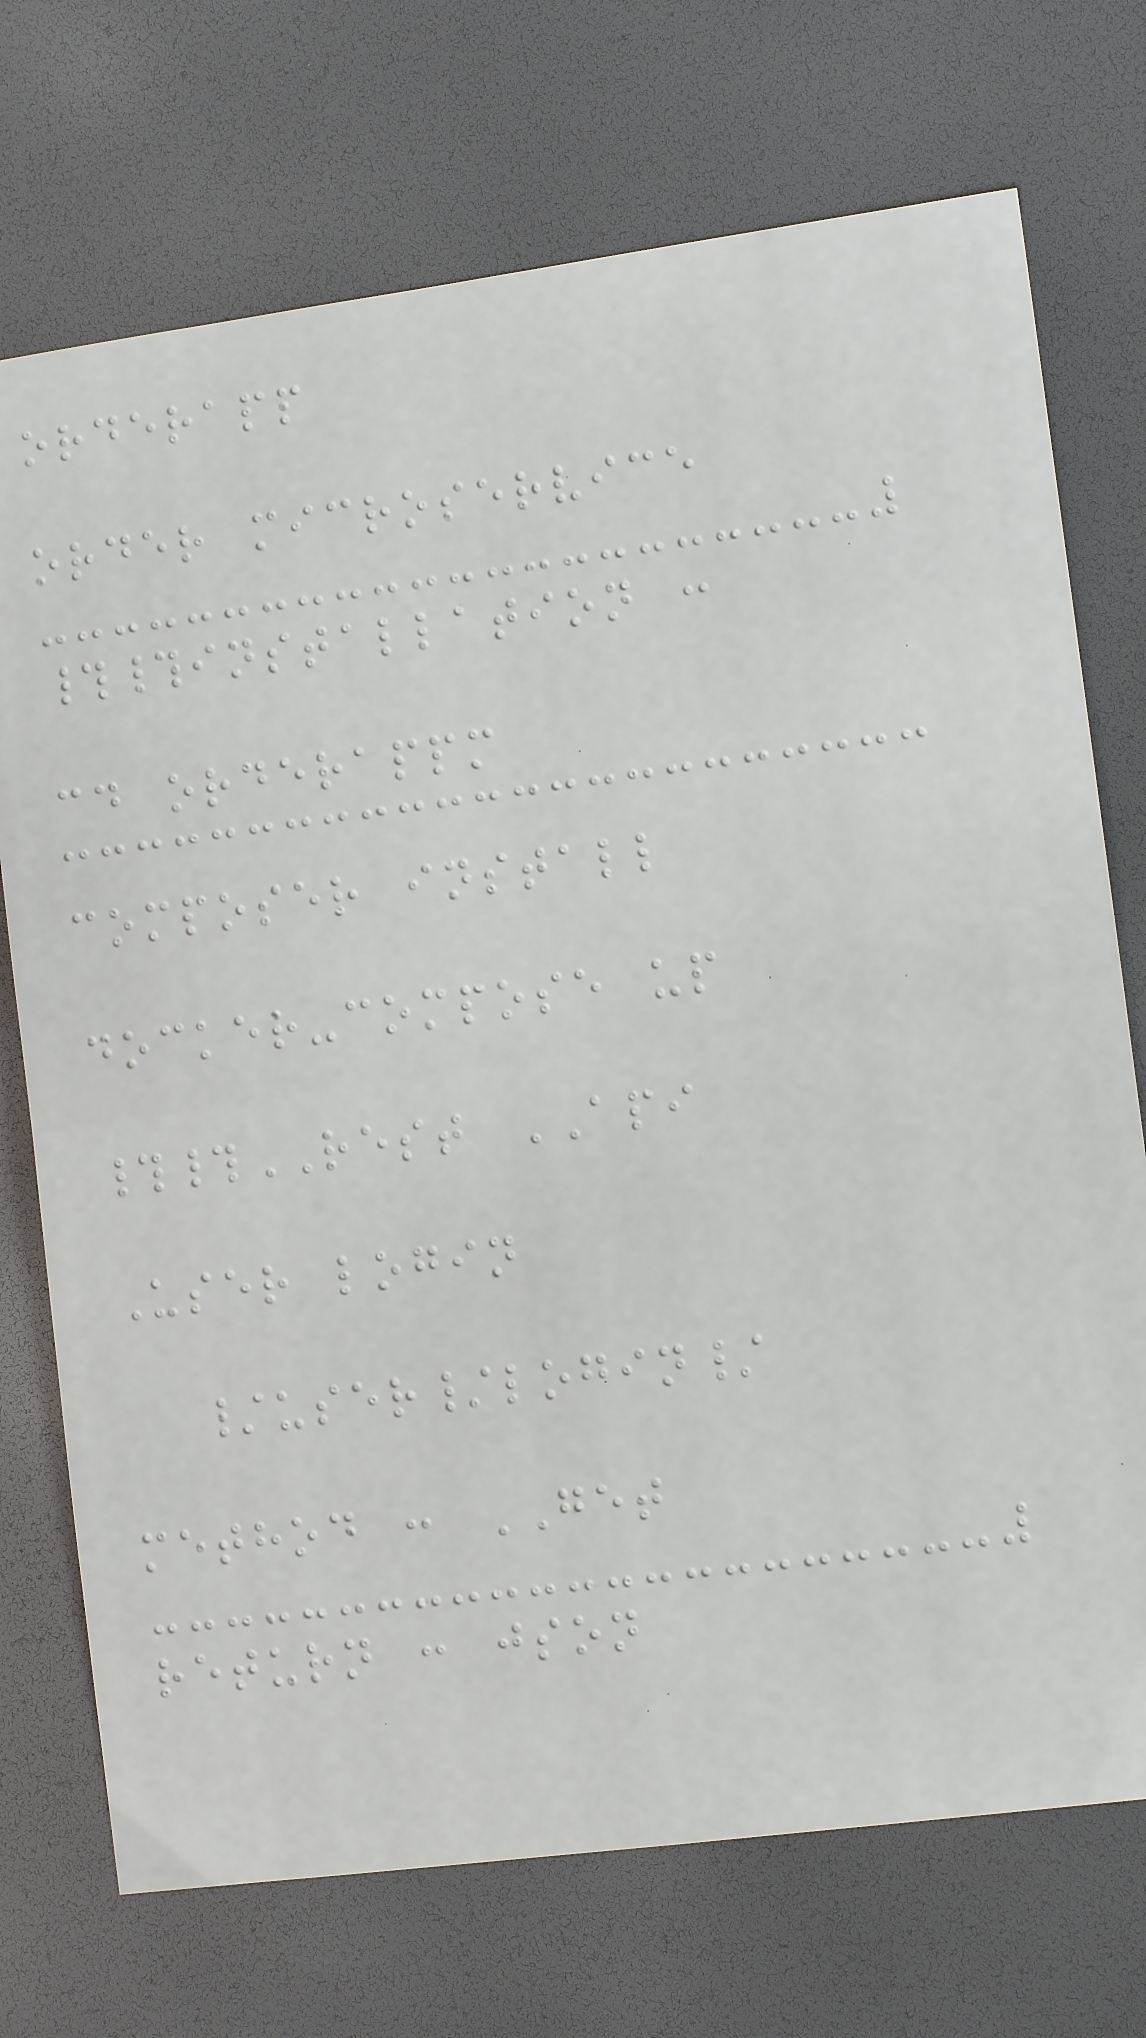orderapp
order microservice
##installation :
cd orderappm
composer install
docker-compose up
##REST API
User login
/user/login/
method : GET
return : json
